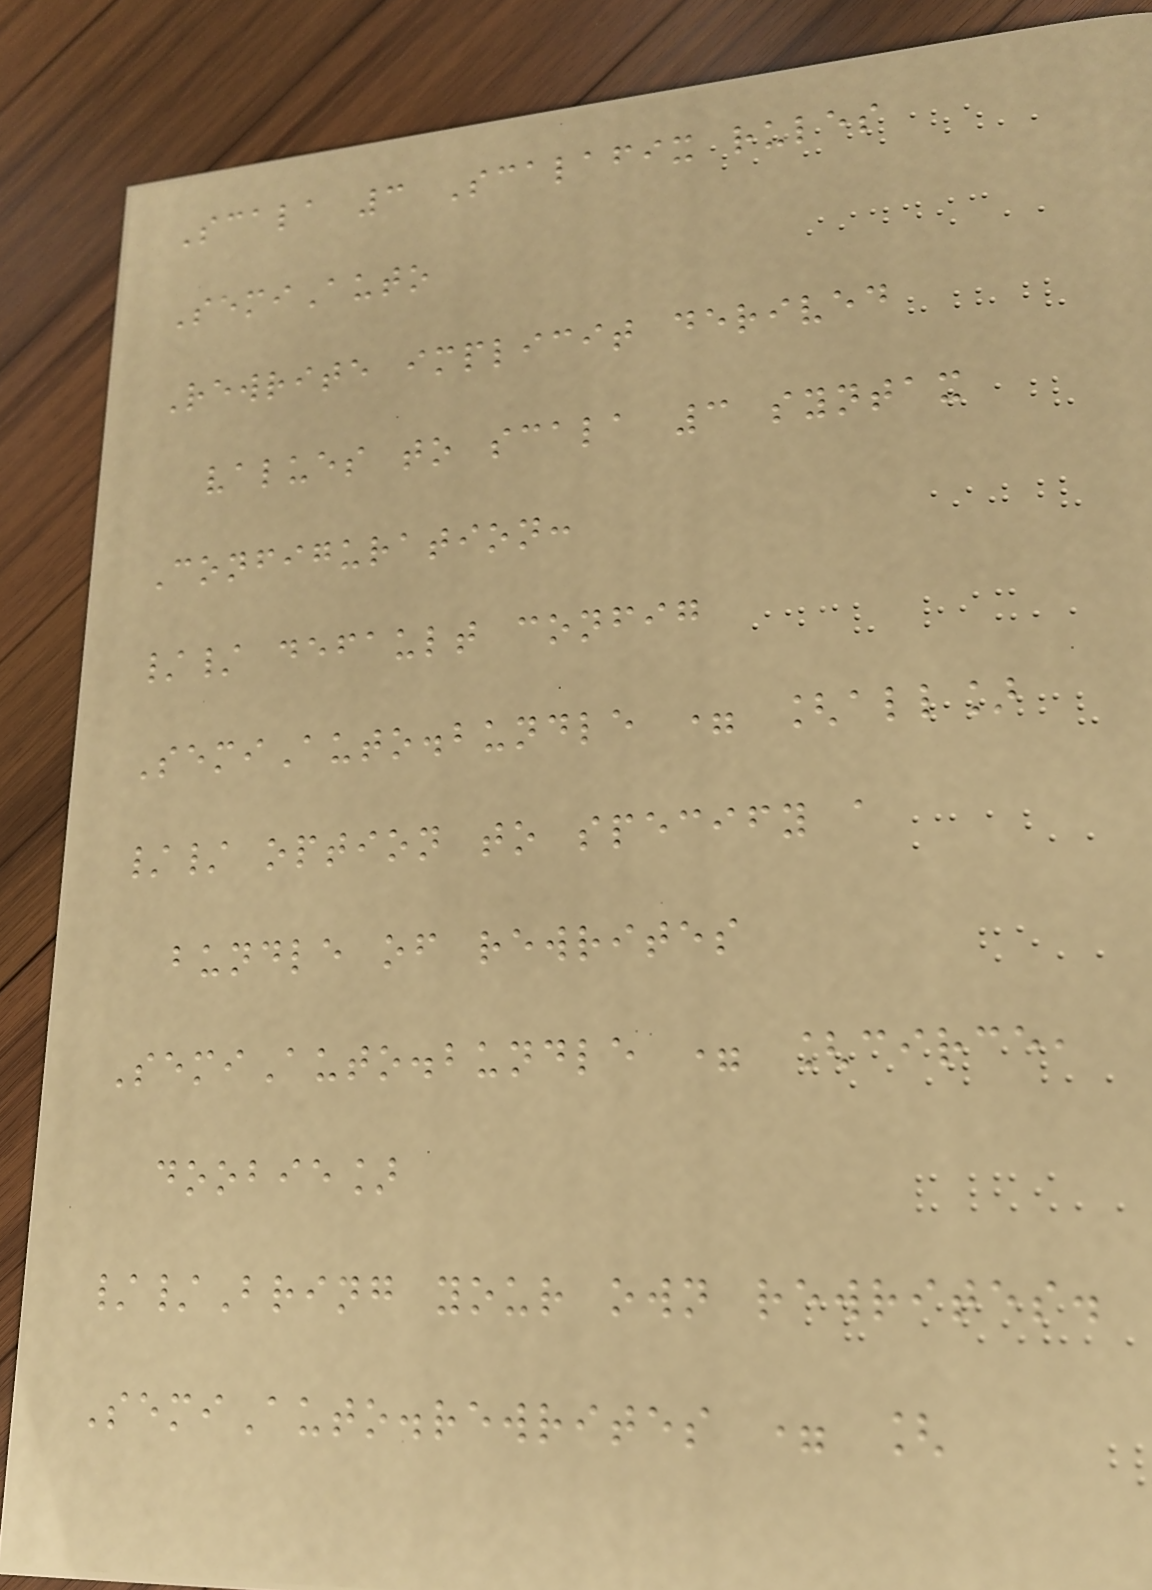Scala 3 Scalafix rules
SemiAuto
Rewrite implicit derived
values to scala 3 syntax
Configuration:
// default config
SemiAuto.bundle = [all]
// option to specify a
bundle of rewrites
SemiAuto.bundle = [circe,
doobie]
//Bring your own rewrites.
SemiAuto.rewrites = [
